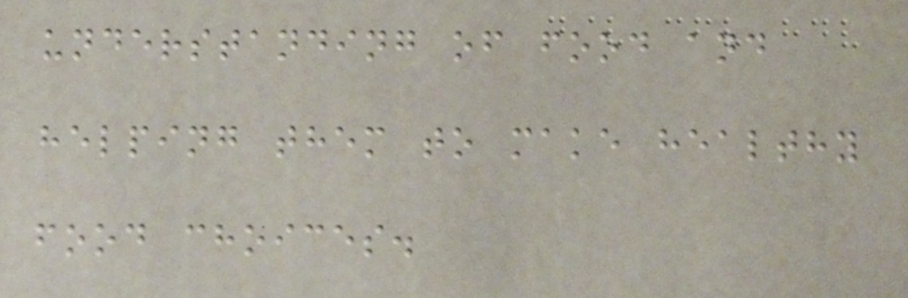understanding of food and
helping them to make healthy
food choices.
